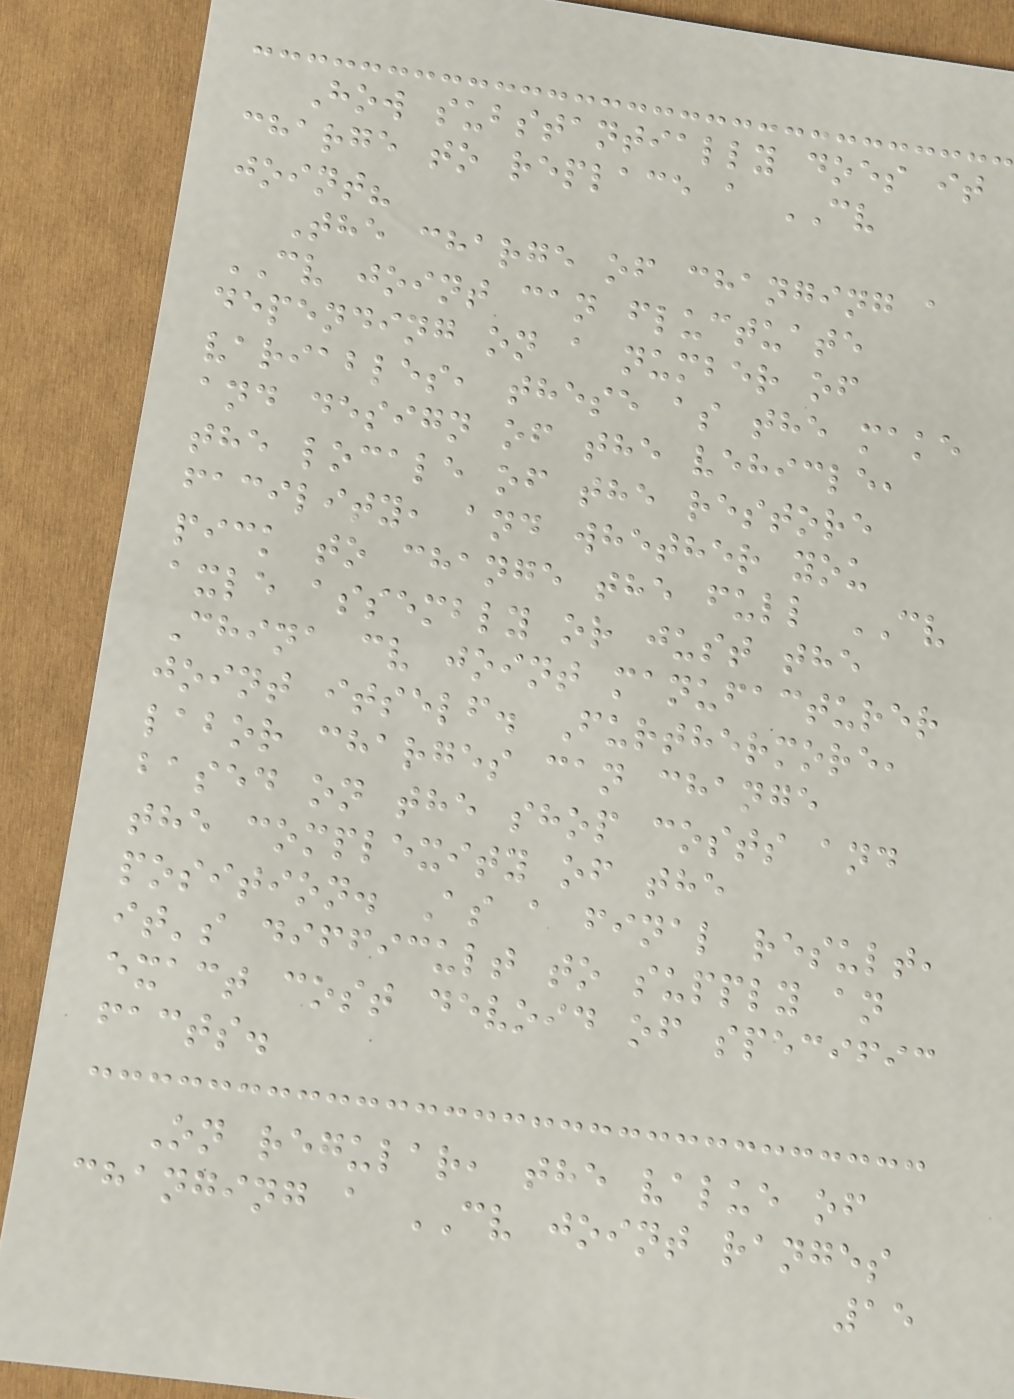How substantially does it
charge to replace a CV
joint?
The charge of changing a
CV joint can fluctuate
depending on a number of
variables, these as the make
and design of the vehicle,
the locale of the restore
facility, and whether you
pick to change the full CV
axle assembly or just the
China cv joint manufacturer
joint itself. Furthermore,
labor charges can change
based on the shop costs and
the complexity of the
position. As a final result,
it's difficult to supply an
exact cost devoid of specific
facts.
On regular, the value of
changing a CV joint ranges
15
